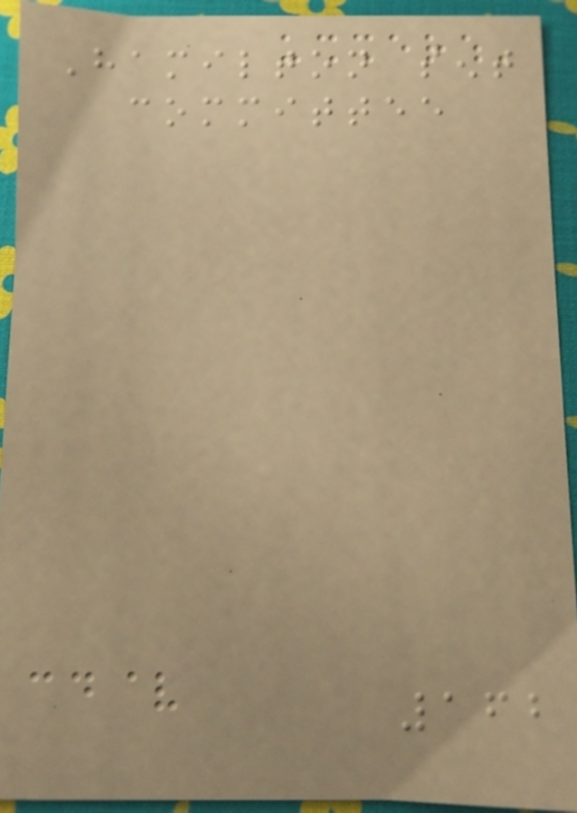Hamilton sent
committee
162
